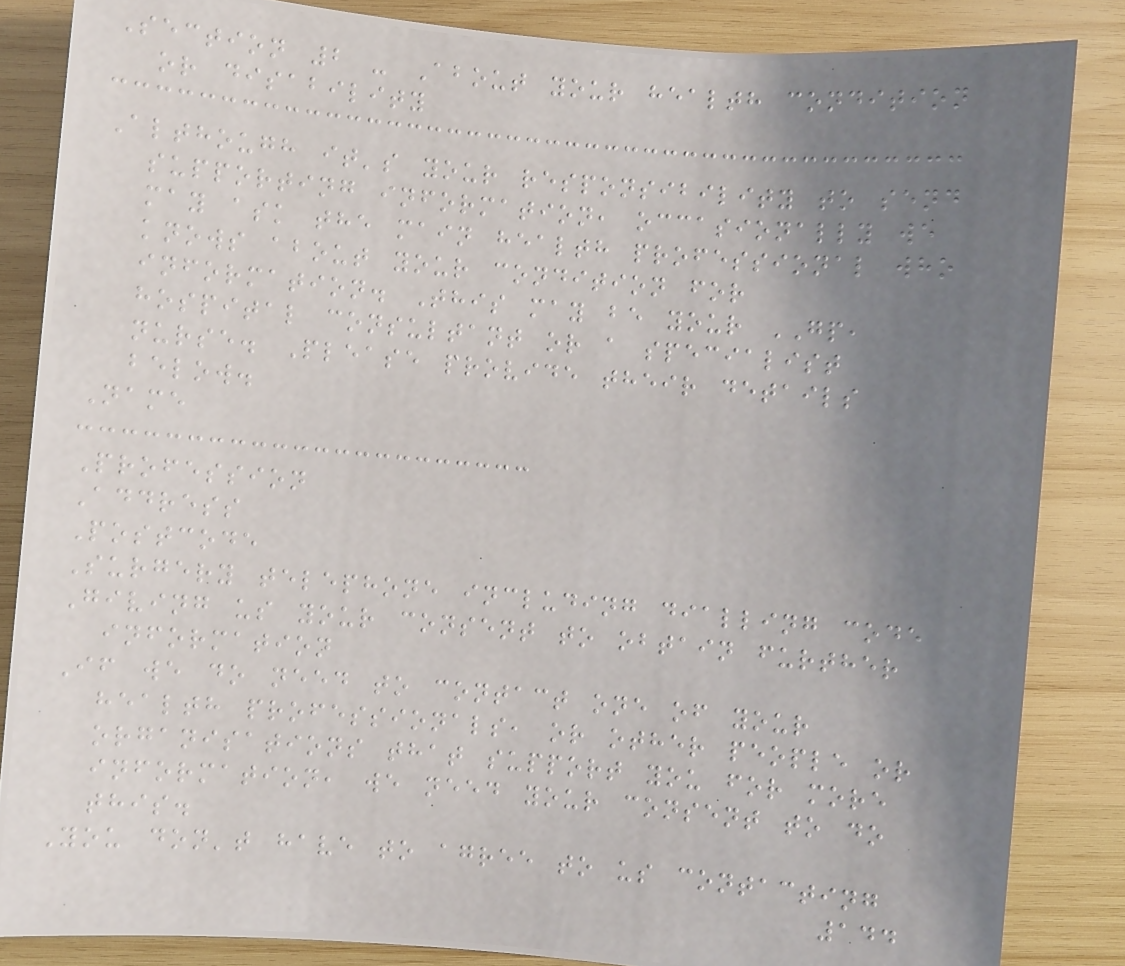Section 2 - About your health condition
or disability
Although it's your responsibility to send
supporting information, occasionally we
may ask the main health professional who
knows about your condition for
information. This may be your GP,
hospital consultant or a specialist
nurse. Please provide their details
below.
Name
Profession
Address
Postcode
Surgery telephone including dialling code
Giving us your consent to obtain further
information
If we do need to contact one of your
health professionals, or other people or
organisations that support you for more
information, we need your consent to do
this.
You don't have to agree to us contacting
144
